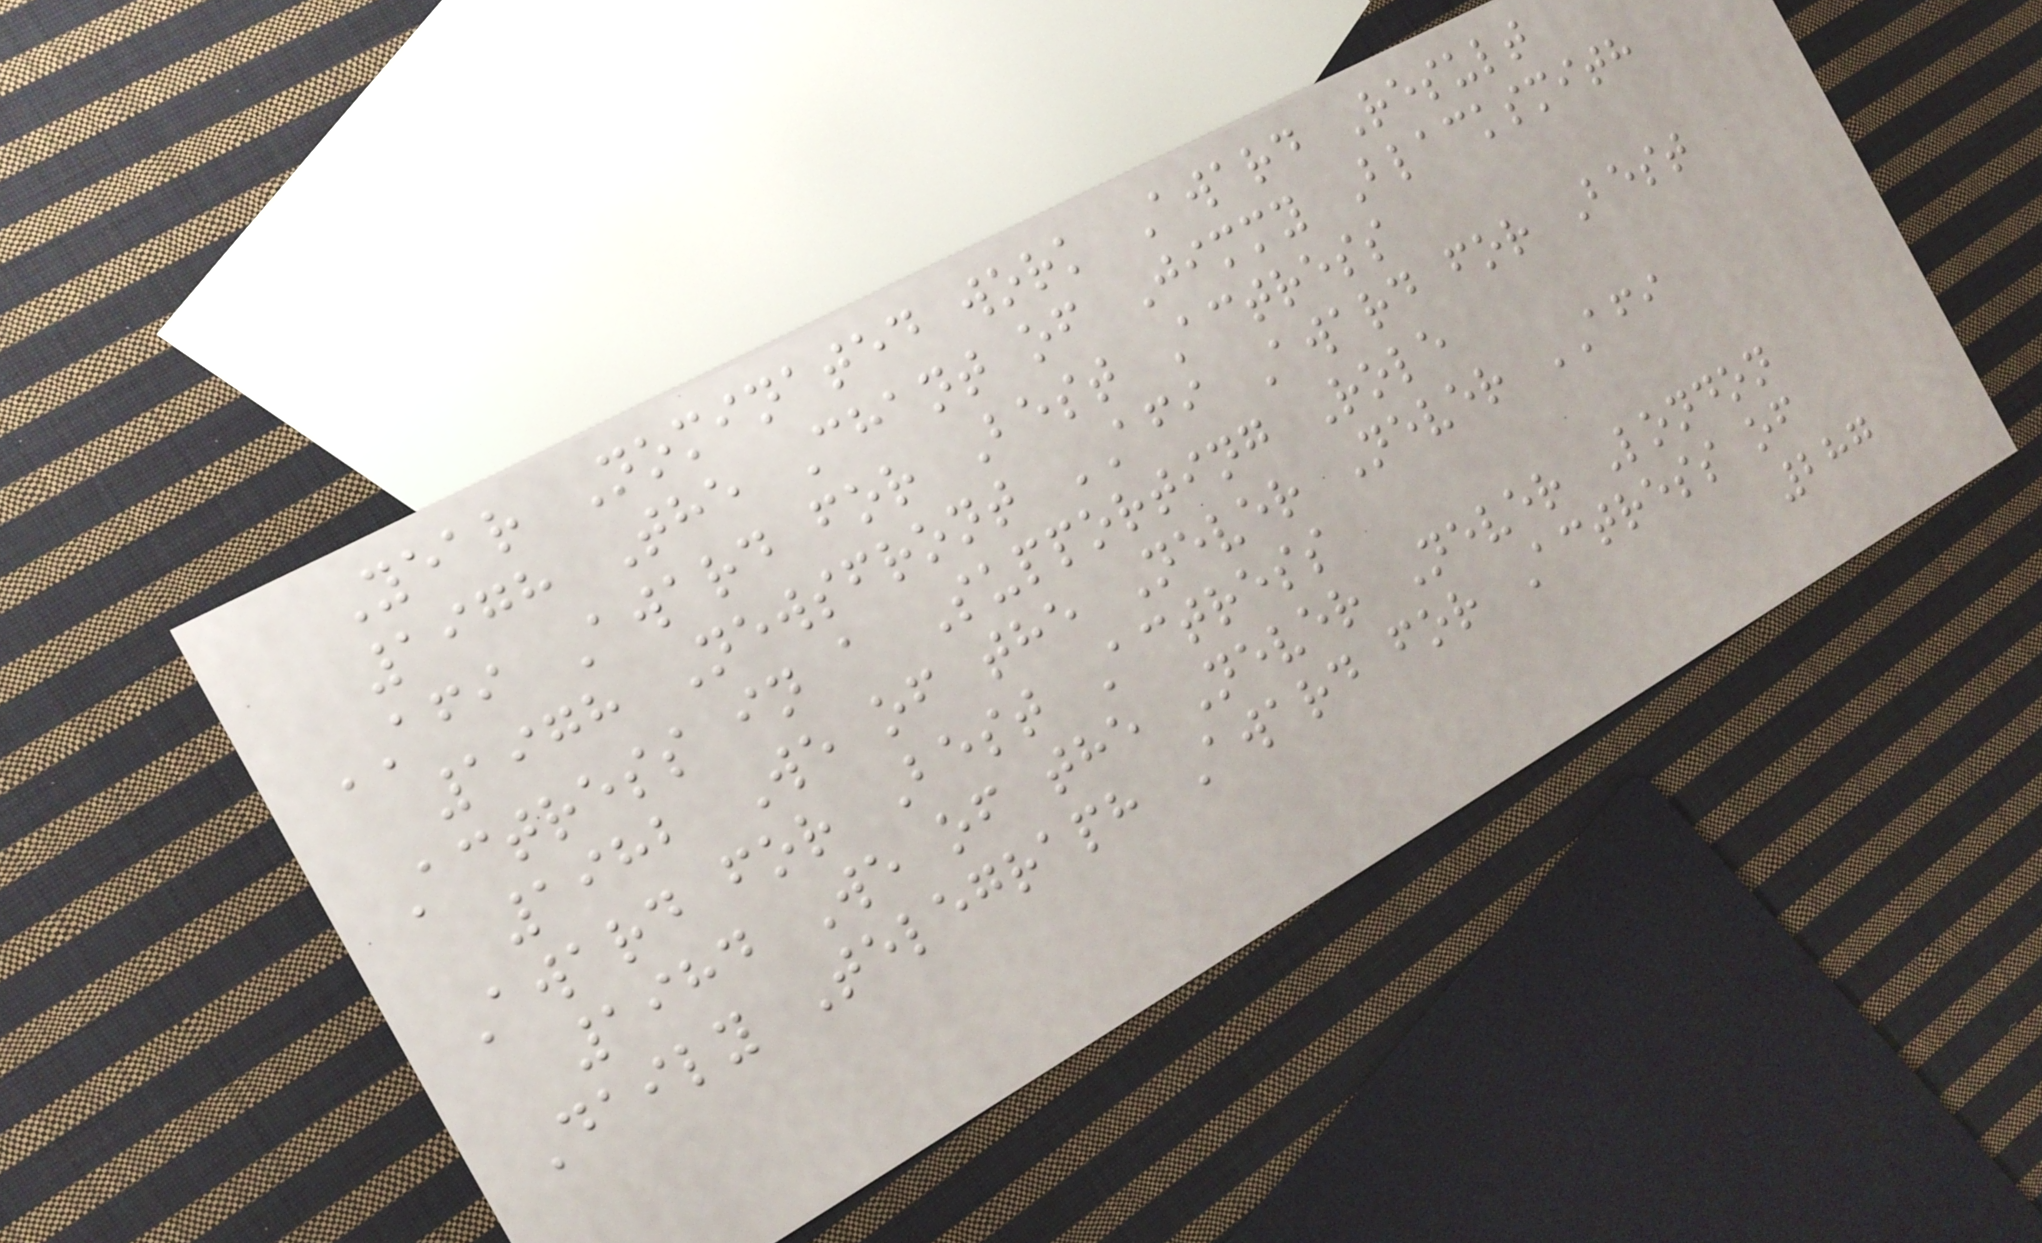Year Nominated work Award Result
1978 The Chant of Jimmy Blacksmith
AFI Award for Best Actress
1978 Newsfront AFI Award for Best
Actress in a Supporting Role
1982 We of the Never Never AFI
Award for Best Actress
1984 We of the Never Never London
Daily Telegraph Award for Actress of
287
